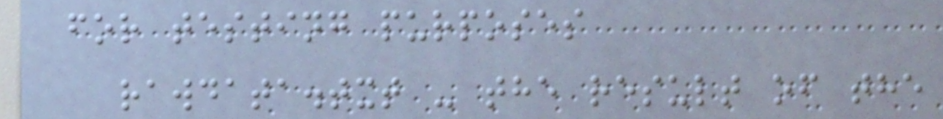for testing purposes
rawdata.txt - the result of the
